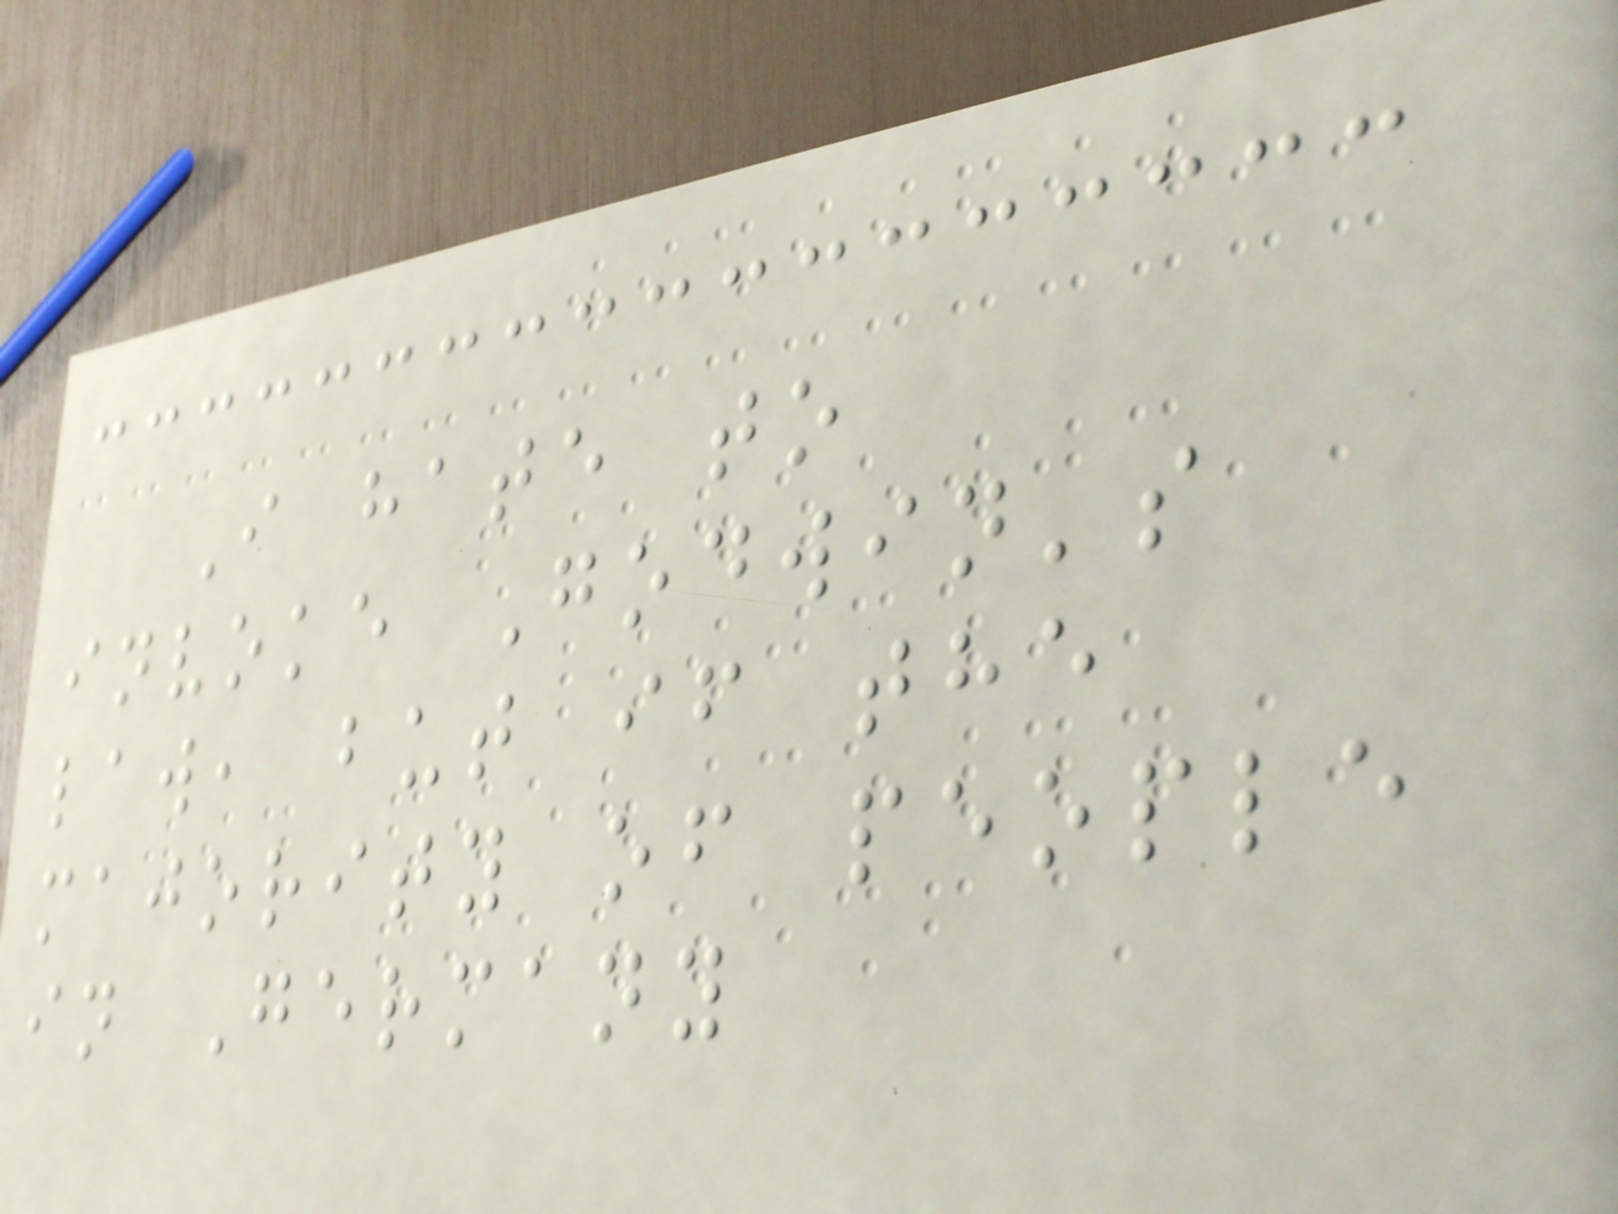I hate to
invoke Godwin's
law, but if the
majority of people
in Germany
